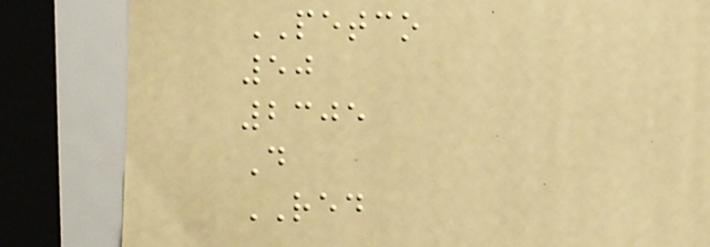PETCO
50
2305
D
RED
